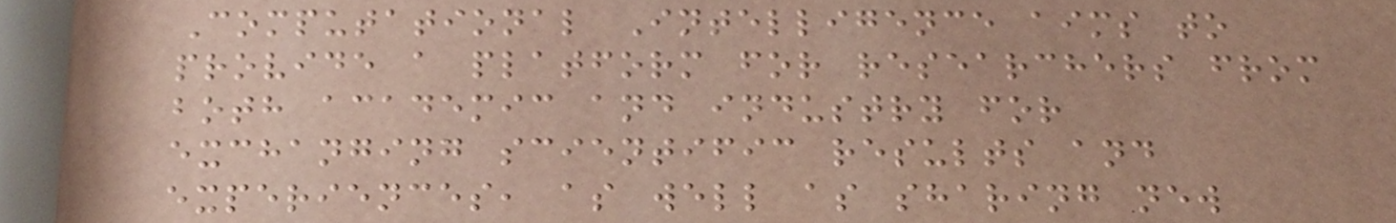Computational Intelligence aims to
provide a platform for researchers from
both academic and industry for
exchanging scientific results and
experiences, as well as sharing new
